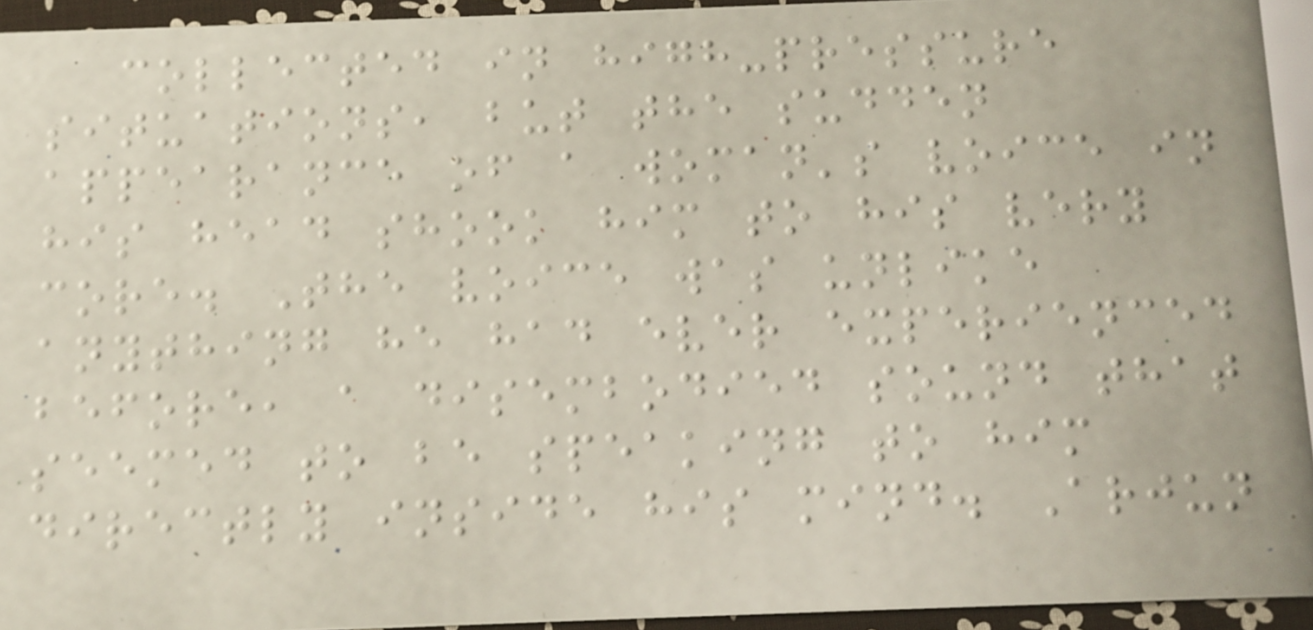collected in high-pressure
situations, but the sudden
appearance of a woman's voice in
his head shook him to his very
core. The voice was unlike
anything he had ever experienced
before, a disembodied sound that
seemed to be speaking to him
directly inside his mind. Arjun
